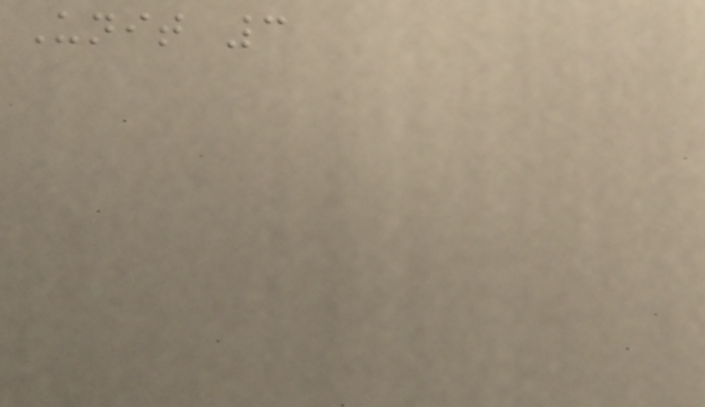Unit 3
